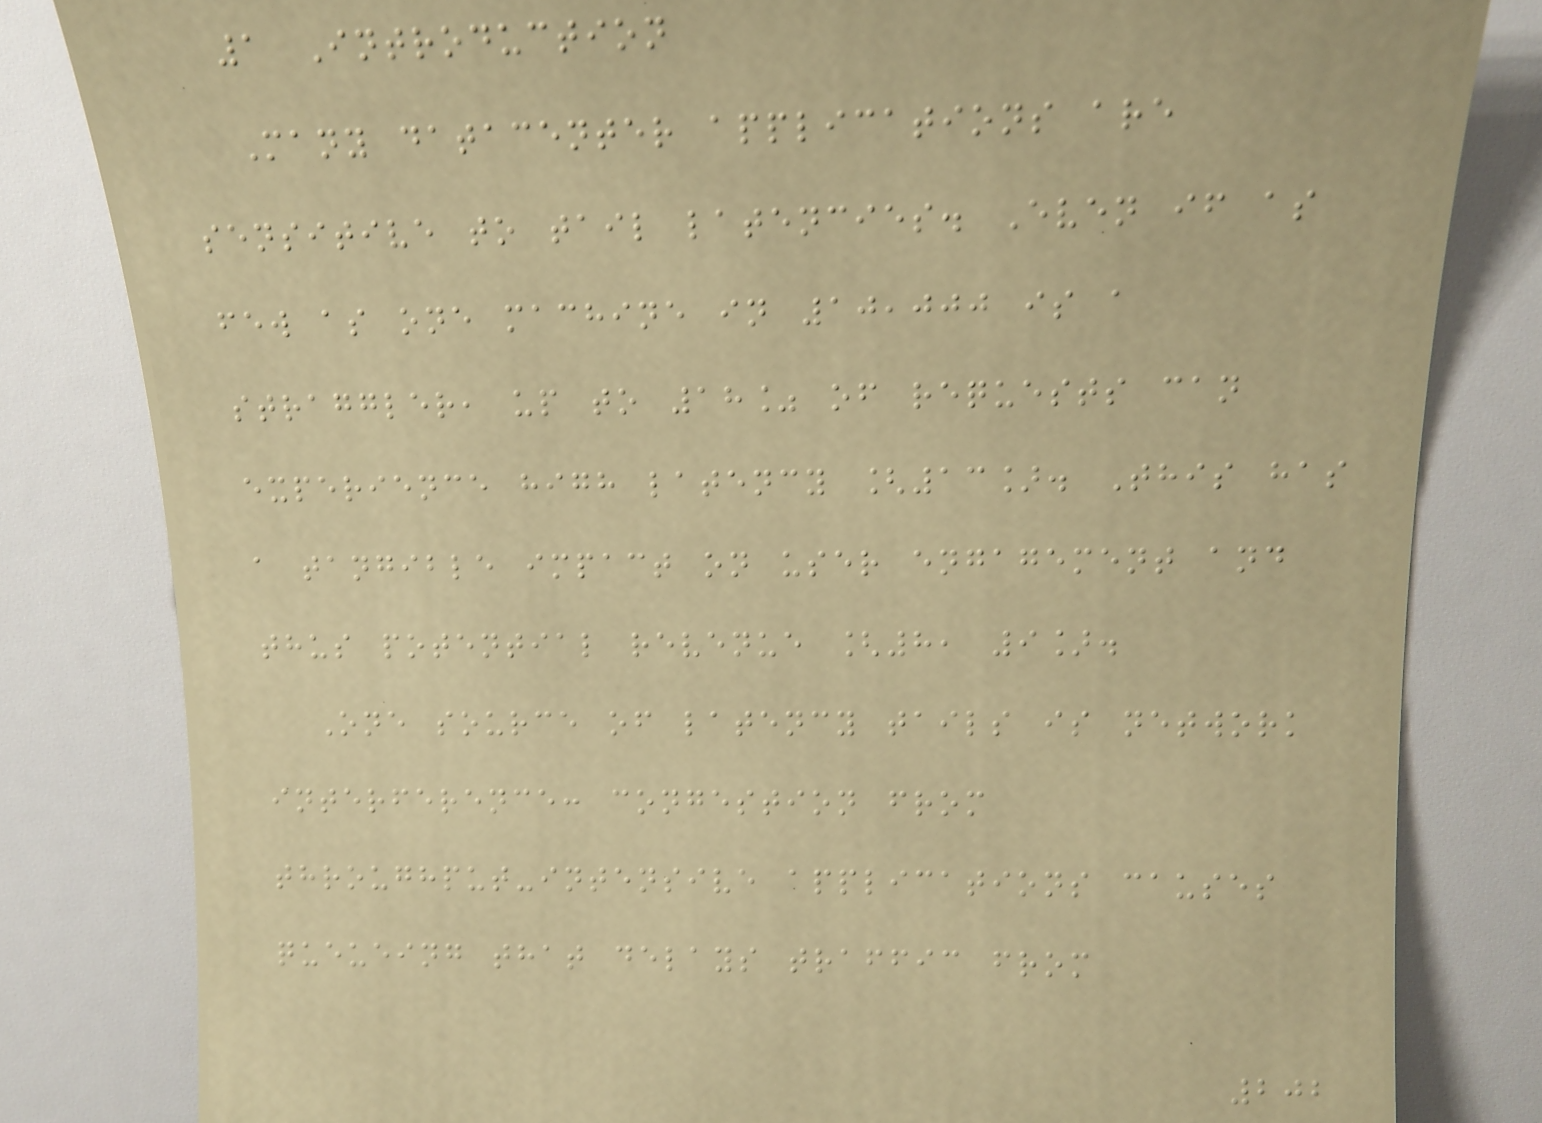1 Introduction
Many datacenter applications are
sensitive to tail latencies. Even if as
few as one machine in 10,000 is a
straggler, up to 18% of requests can
experience high latency [13]. This has
a tangible impact on user engagement and
thus potential revenue [8, 9].
One source of latency tails is network
interference: congestion from
throughput-intensive applications causes
queueing that delays traffic from
202
